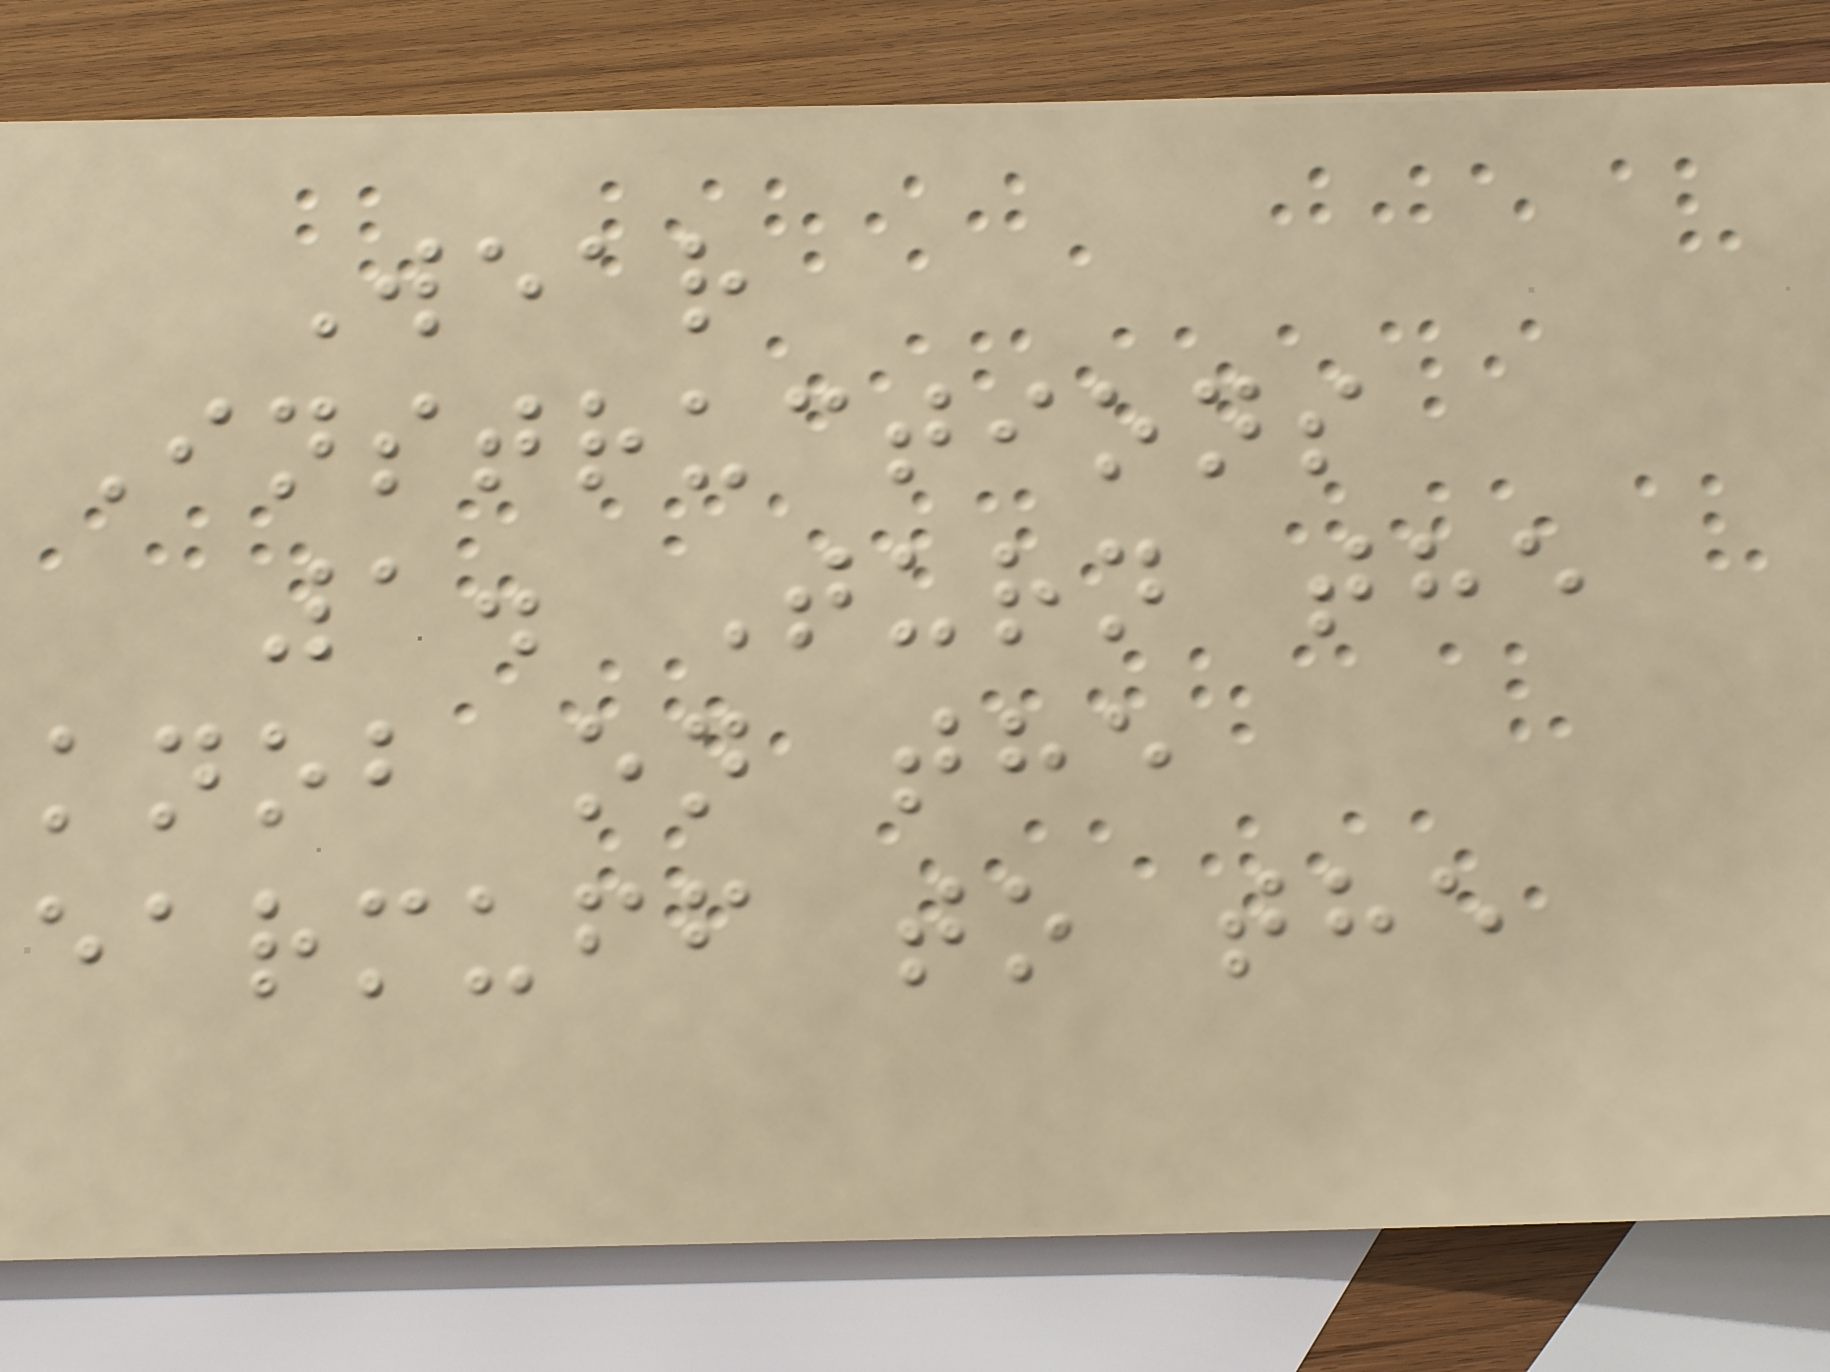Wear
Instructions
1. Turn the
knob on the
earmuff to the
